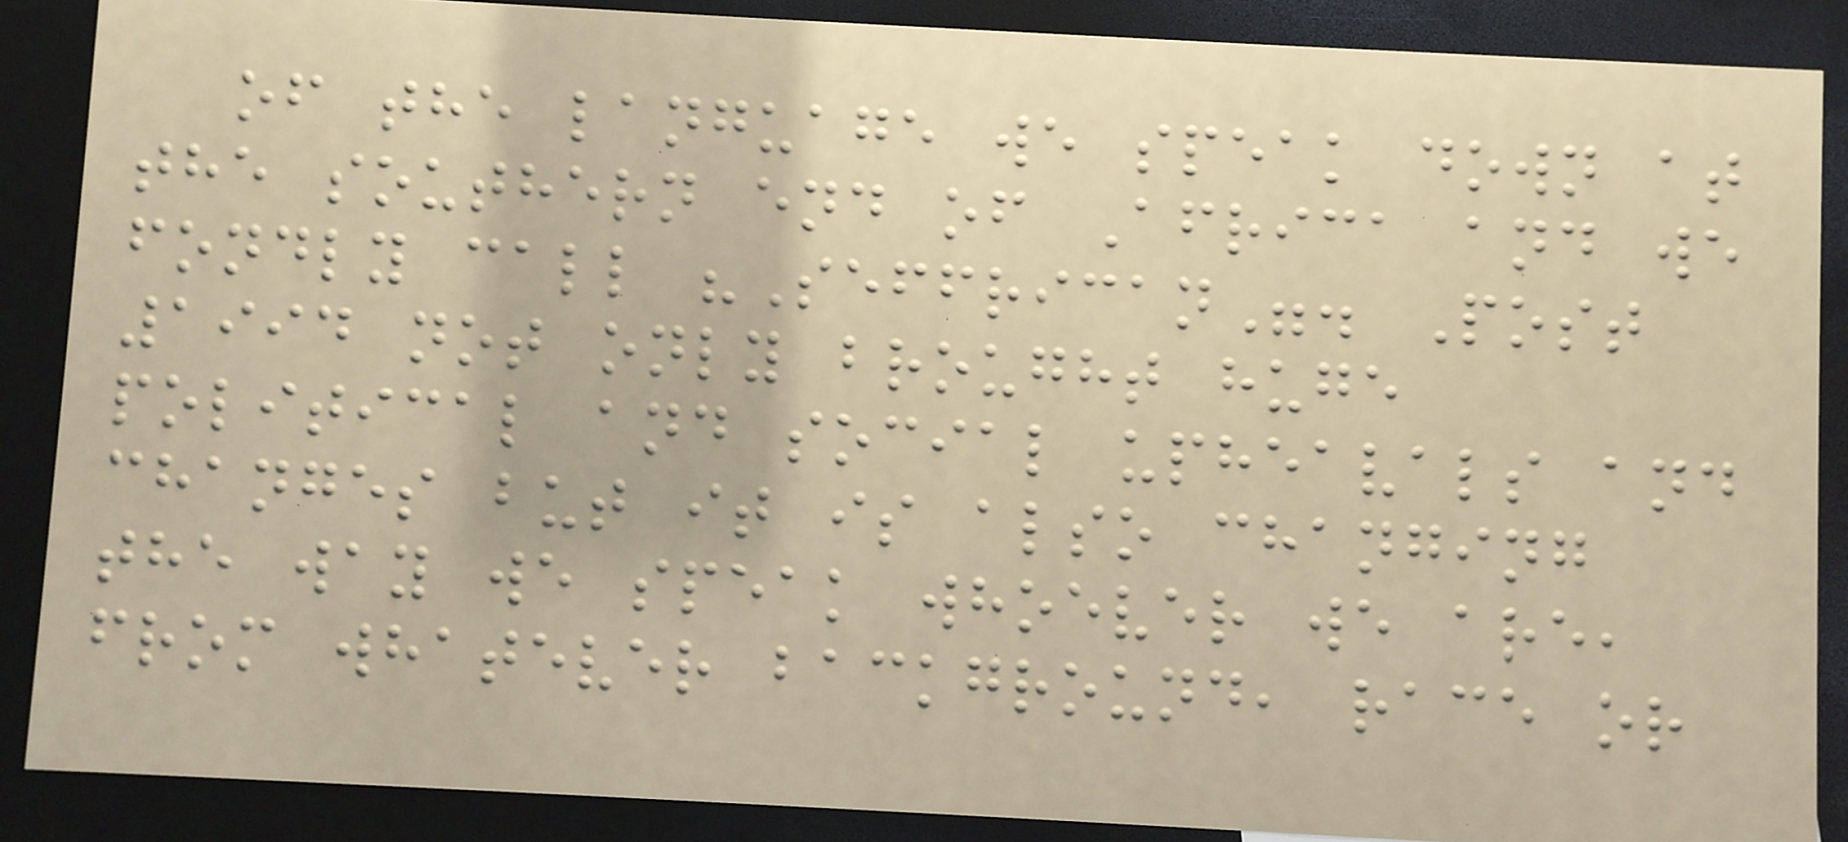of the language we speak down at
the southern end of Africa and we
fondly call "Seffrican". Post
1994 not only brought huge
political and social upheavals and
changes but it is also changing
the way we speak whoever we are,
from whatever background, race or
